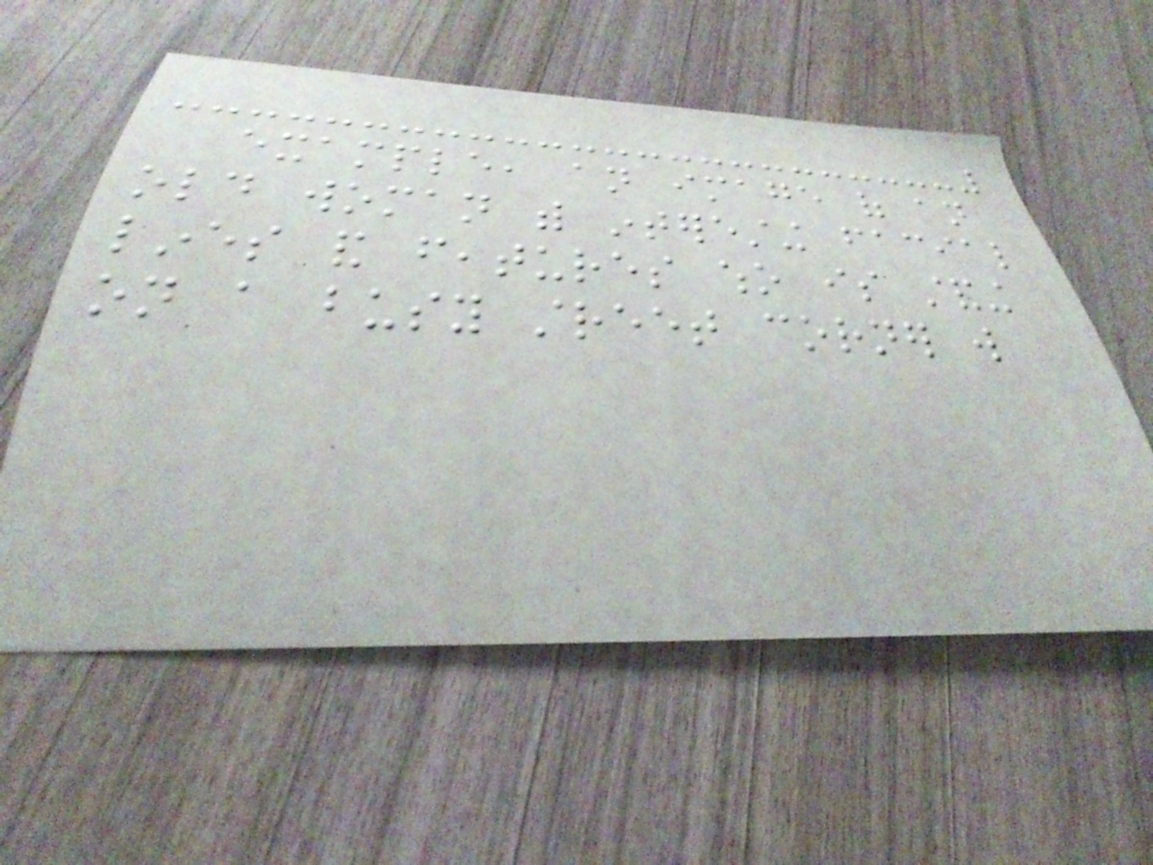example, an image of an
old woman with interesting facial
lines and features who is standing
on a busy street corner will
